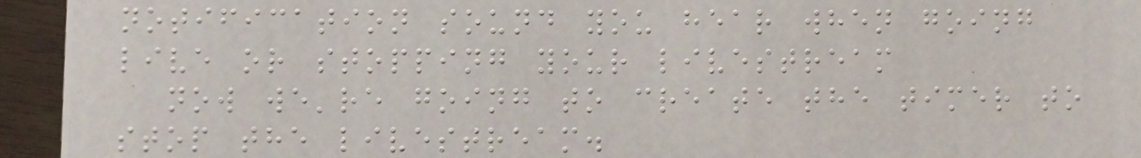notification sound you hear when going
live or stopping your livestream
now we're going to create the timer to
stop the livestream.
